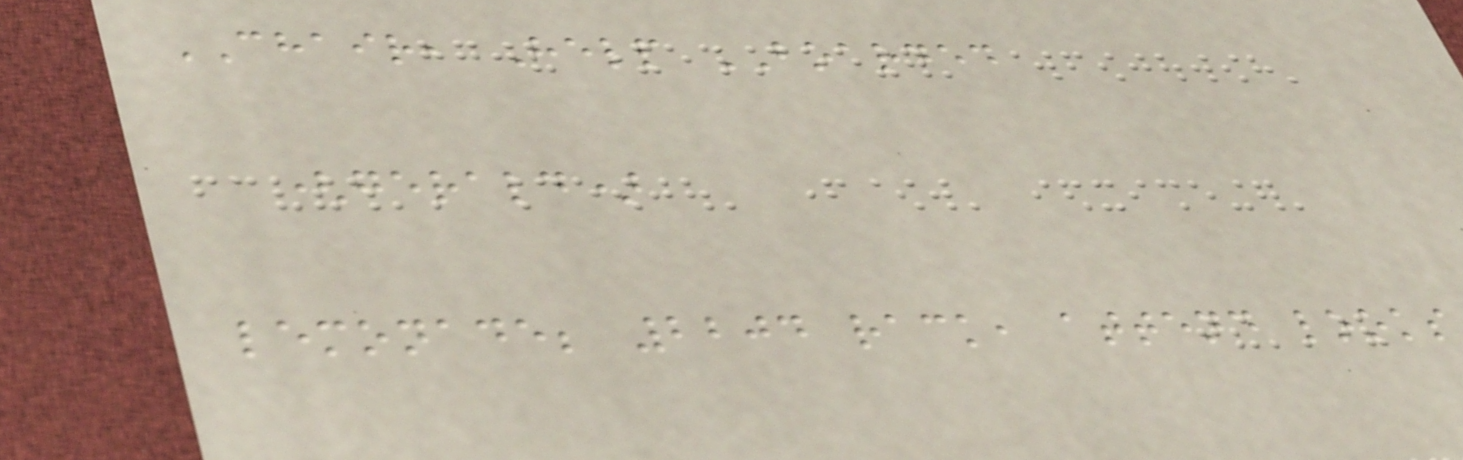CHAIR, Help BOARDED
(gerald)
lemonade; 2204 rack, attend looks
